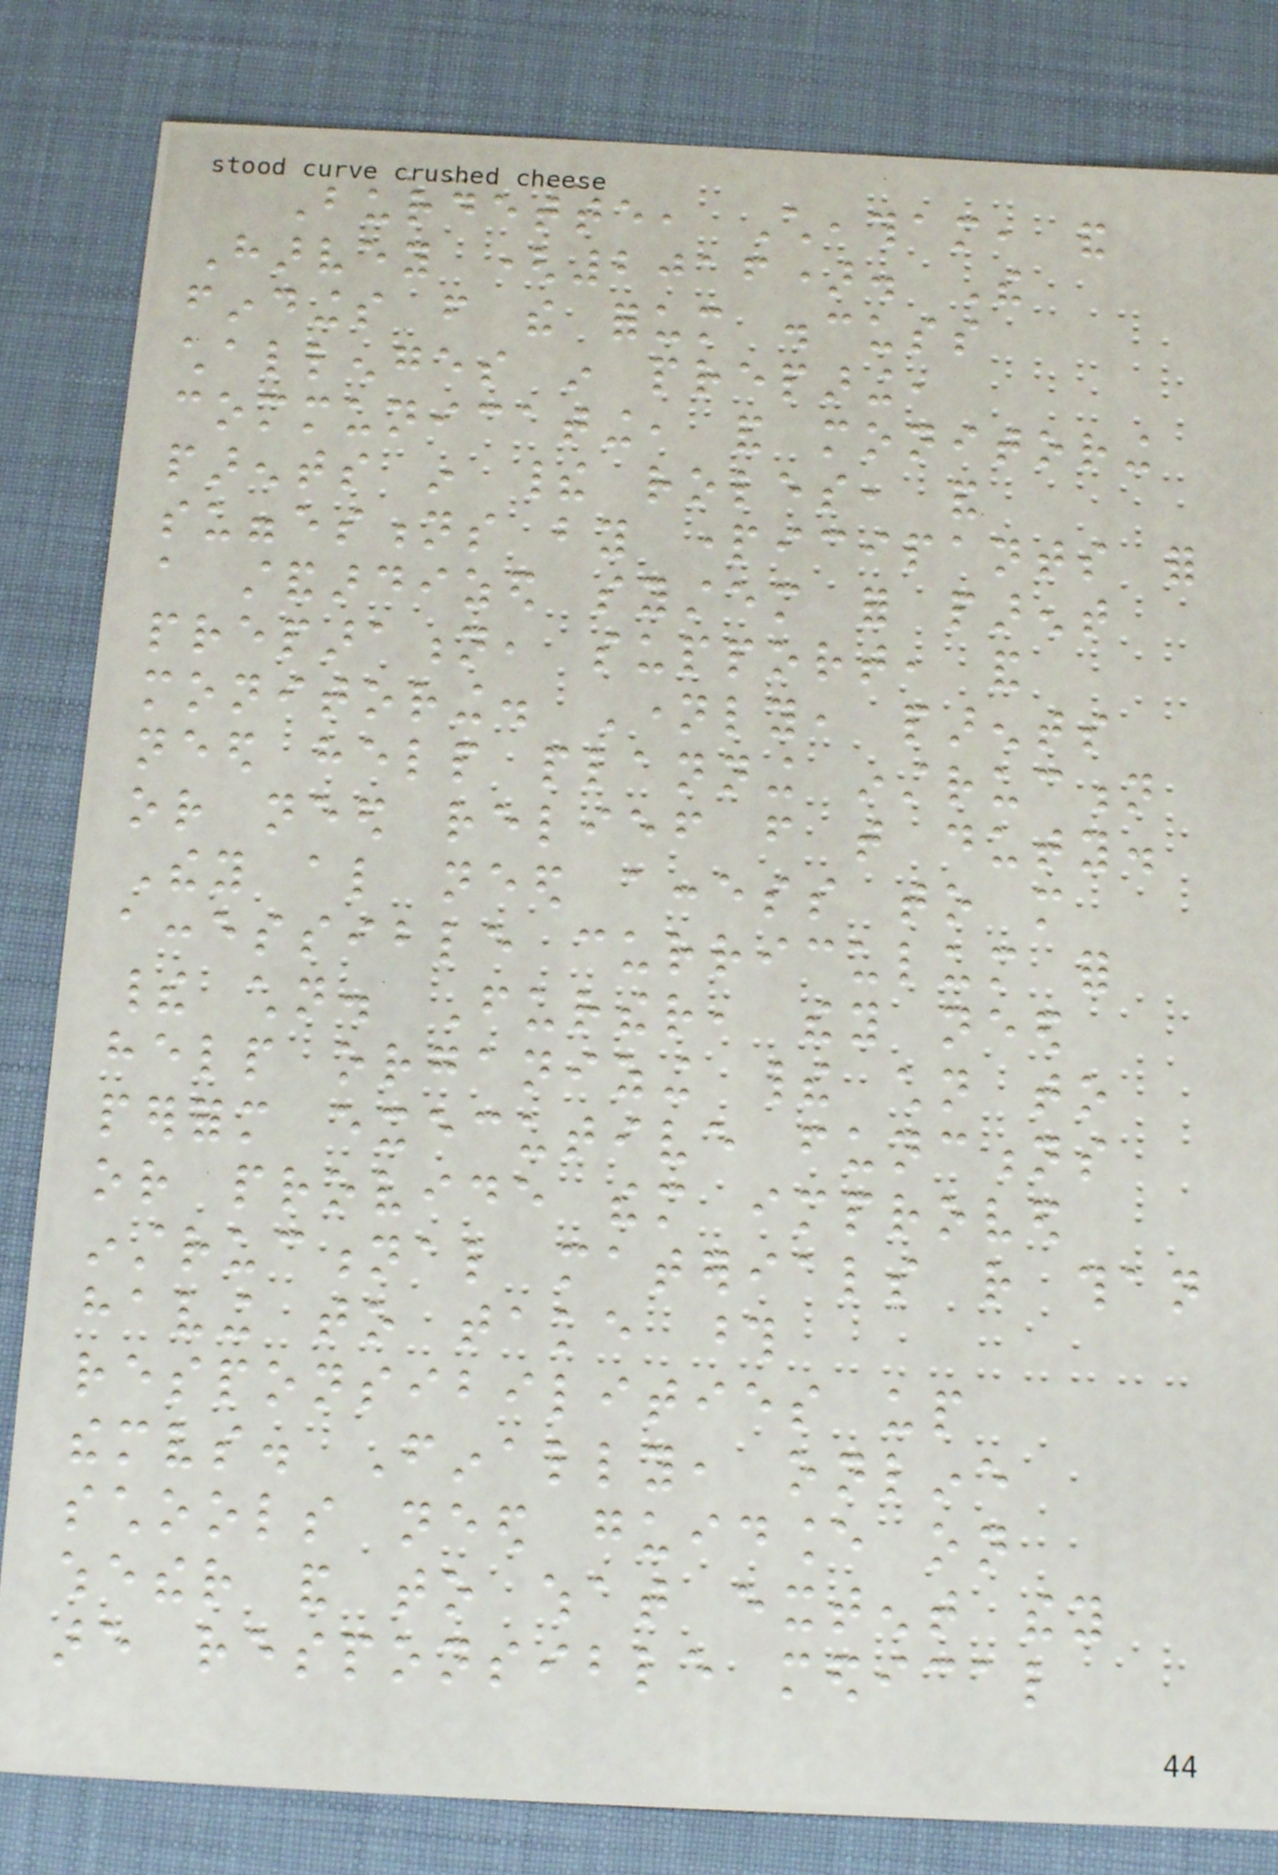Burdette, Cheatham, and
Harvey (2016). The
findings from the forum discuss
challenges in preparing,
communicating, and monitoring
parents in their roles, and
suggestions by participants for
a standardized system for parent
preparation, support, and
monitoring. Namely, parents
need help planning instruction
or need relief from that duty.
They also need access to more
accessible curriculum for
their children. Further, they need
help organizing their children to
perform executive functions
or provide them improved
instructional materials rather than
having to take those
responsibilities up
themselves. Finally, online
schools need guidance on
whether and to what extent they
are responsible medical
